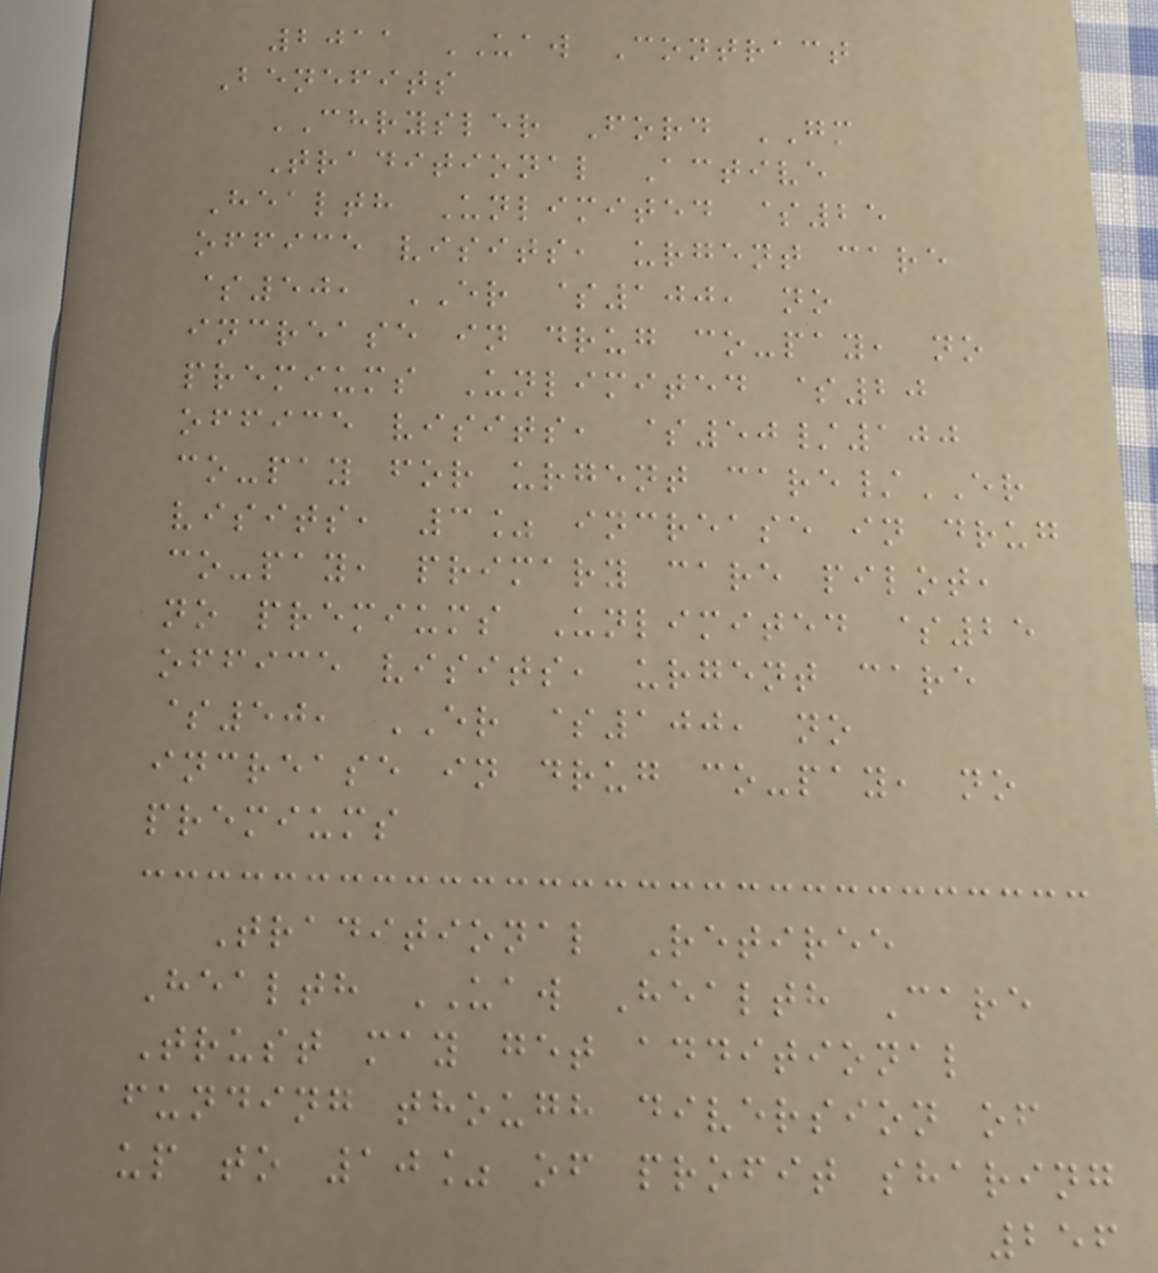2011 UAW Contract
Benefits
CHRYSLER Ford GM
Traditional Active
Health Unlimited $25
office visits, urgent care
$50, ER $100, no
increase in drug co-pay, no
premiums Unlimited $20
office visits, $50/100
co-pay for urgent care/ER
visits, 3% increase in drug
co-pay, primary care pilot,
no premiums Unlimited $25
office visits, urgent care
$50, ER $100, no
increase in drug co-pay, no
premiums
Traditional Retiree
Health UAW Health Care
Trust may get additional
funding though diversion of
up to 10% of profit sharing
256
